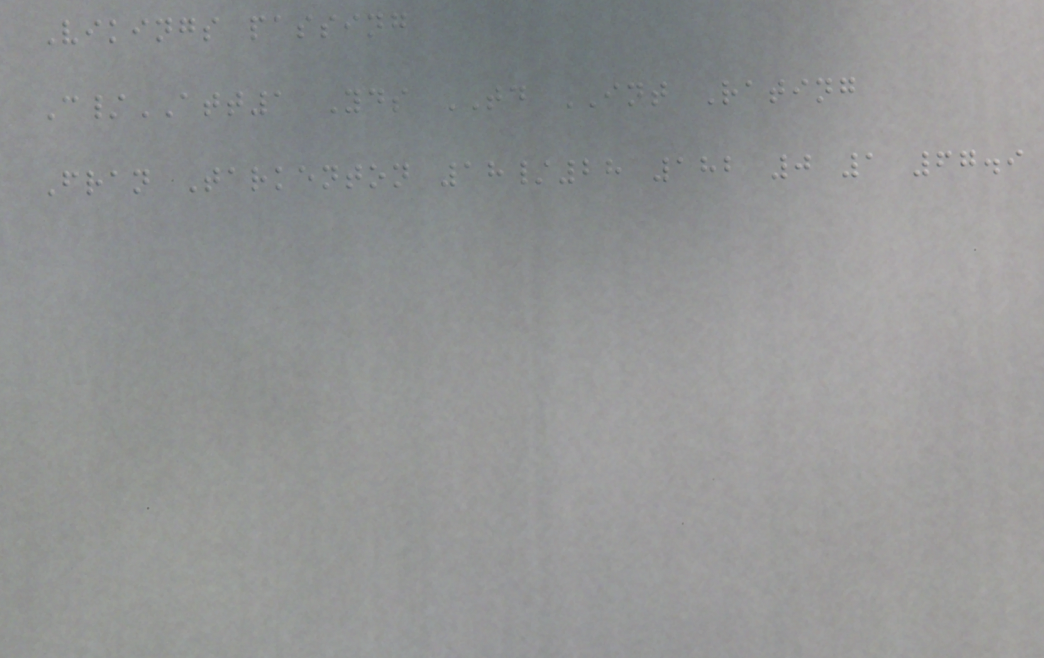Vikings passing
C/ATT1 Yds TD INT Rating
Fran Tarkenton 18/28 182 0 1 67.9
